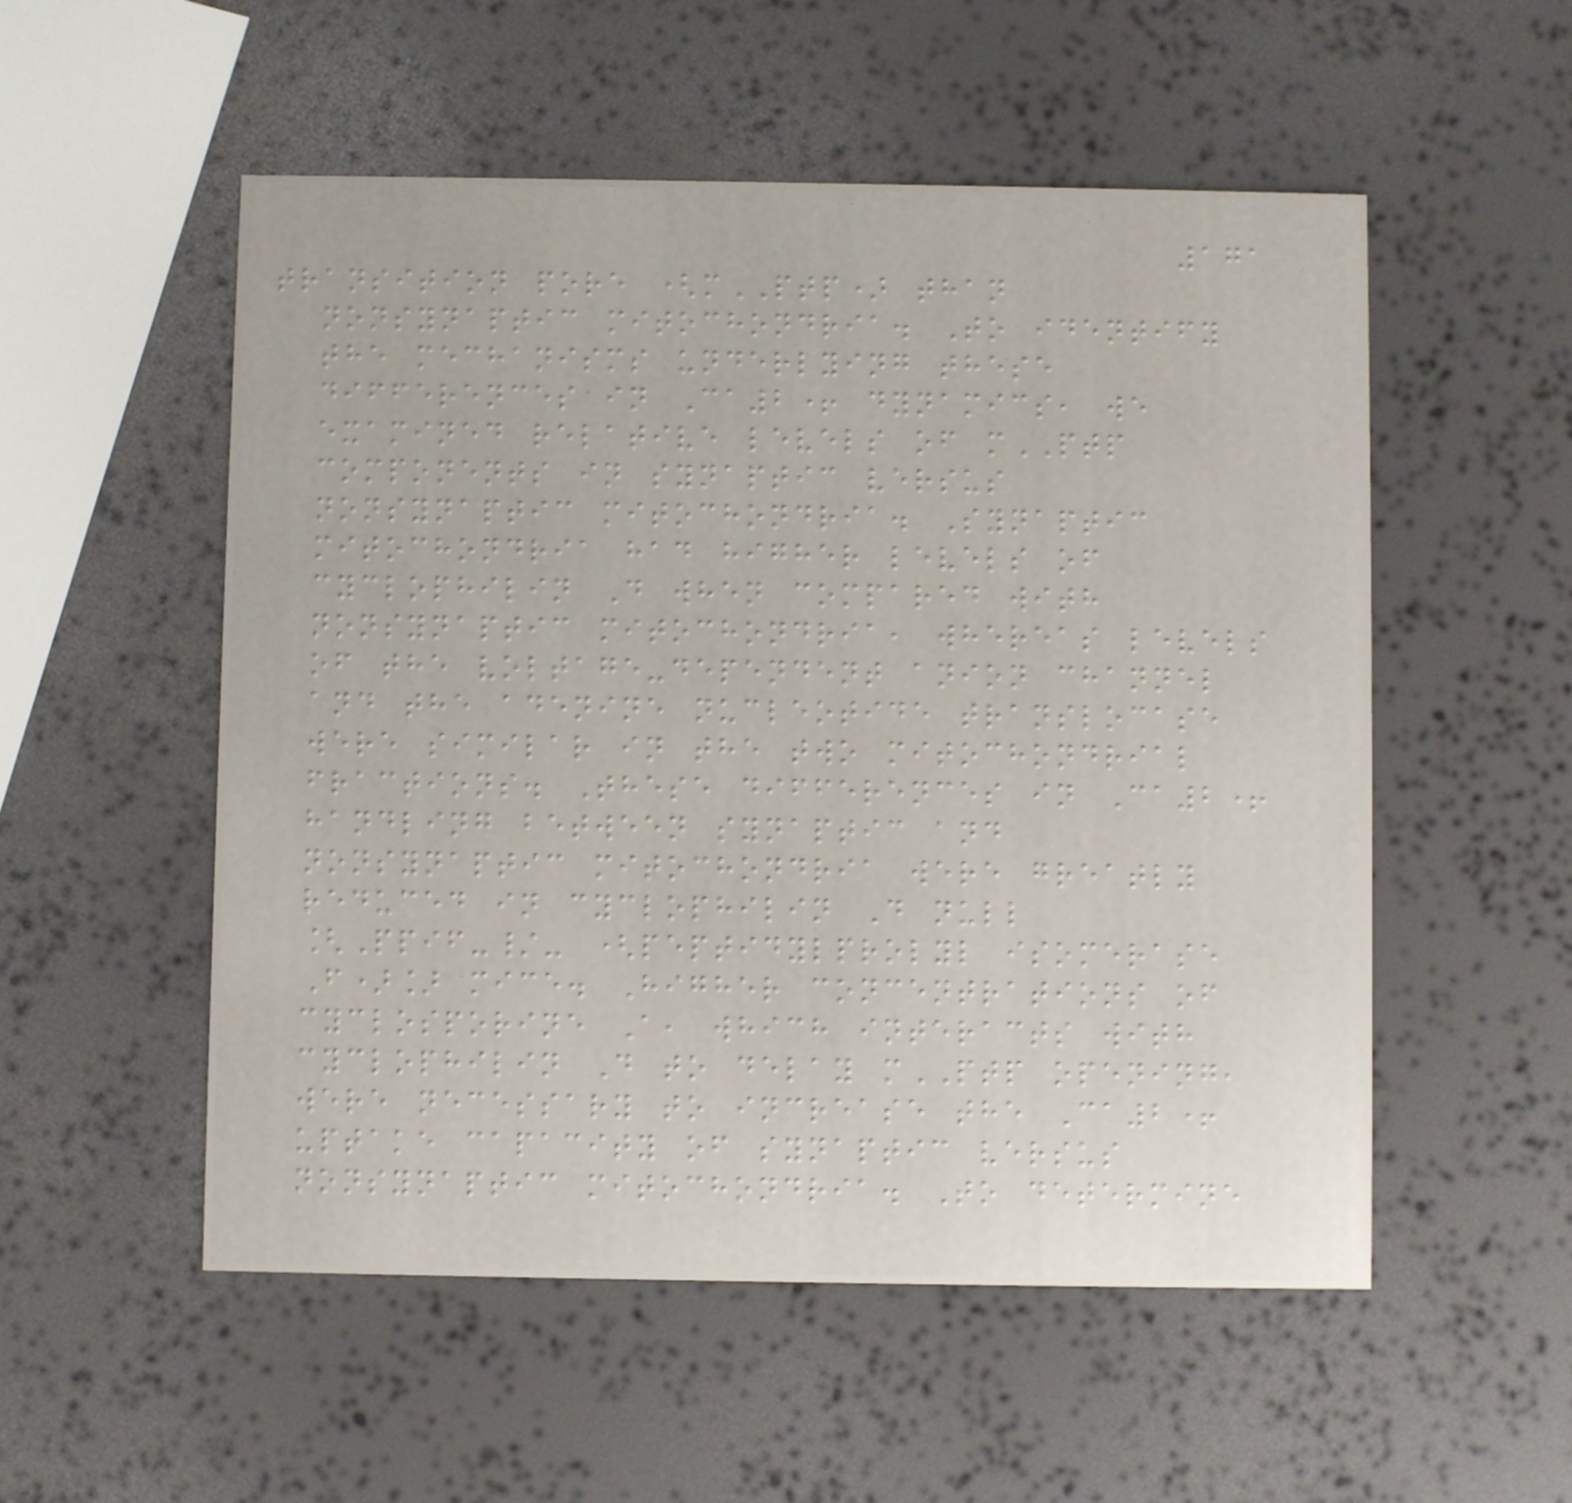171
transition pore (mPTP) than
nonsynaptic mitochondria. To identify
the mechanisms underlying these
differences in Ca2+ dynamics, we
examined relative levels of mPTP
components in synaptic versus
nonsynaptic mitochondria. Synaptic
mitochondria had higher levels of
cyclophilin D when compared with
nonsynaptic mitochondria, whereas levels
of the voltage-dependent anion channel
and the adenine nucleotide translocase
were similar in the two mitochondrial
fractions. These differences in Ca2+
handling between synaptic and
nonsynaptic mitochondria were greatly
reduced in cyclophilin D null
[Ppif-/- (peptidylprolyl isomerase
F)] mice. Higher concentrations of
cyclosporine A, which interacts with
cyclophilin D to delay mPTP opening,
were necessary to increase the Ca2+
uptake capacity of synaptic versus
nonsynaptic mitochondria. To determine
